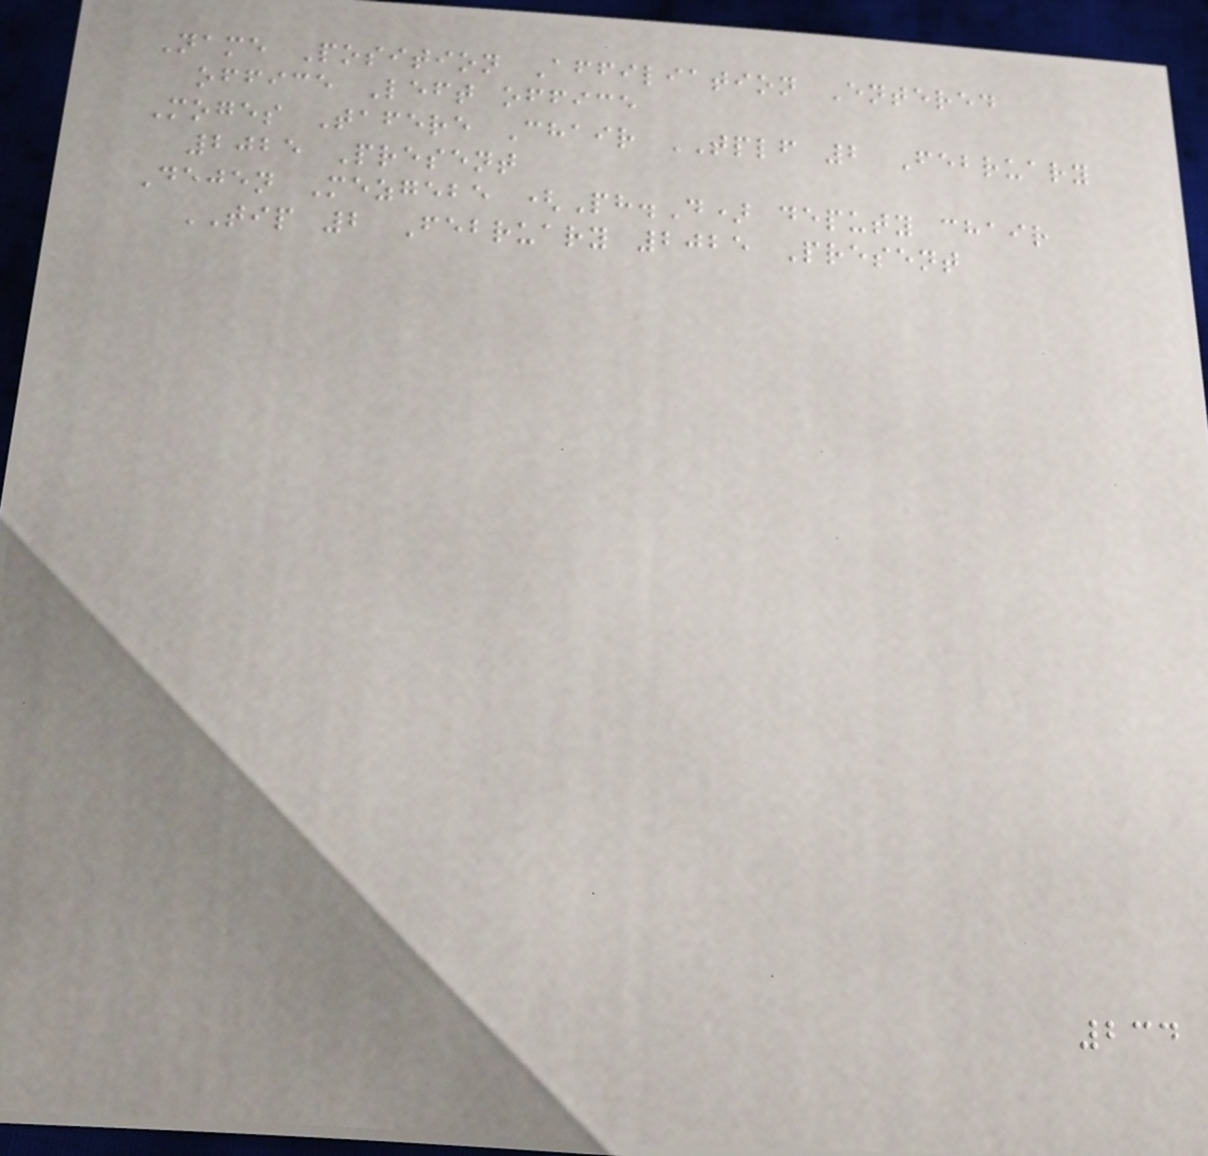Name Position Affiliation Entered
office Left office
Moges Tafere Chair TPLF 2 February
2025 Present
Dejen Mezgebe (Ph.D) deputy chair
TIP 2 February 2025 Present
234
